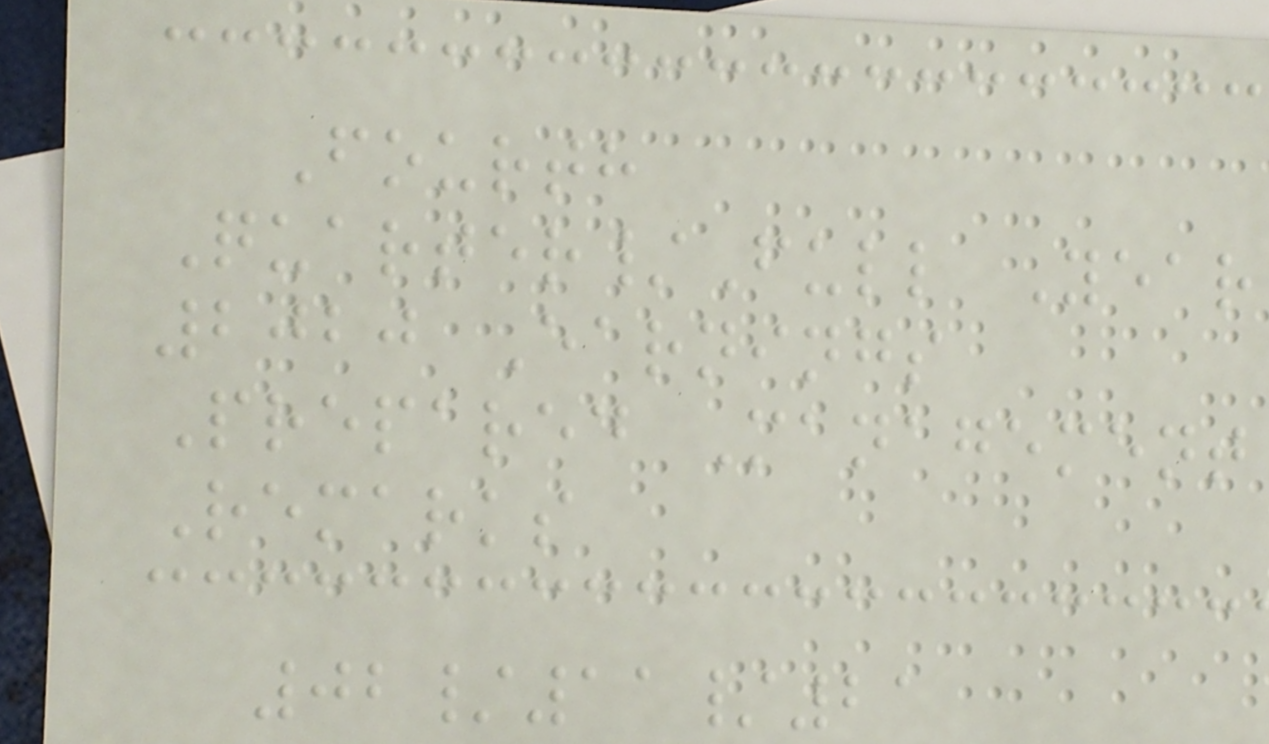Fourth
Quarter/Full Year
2020 Earnings
Prepared Management
Remarks
02/11/21
